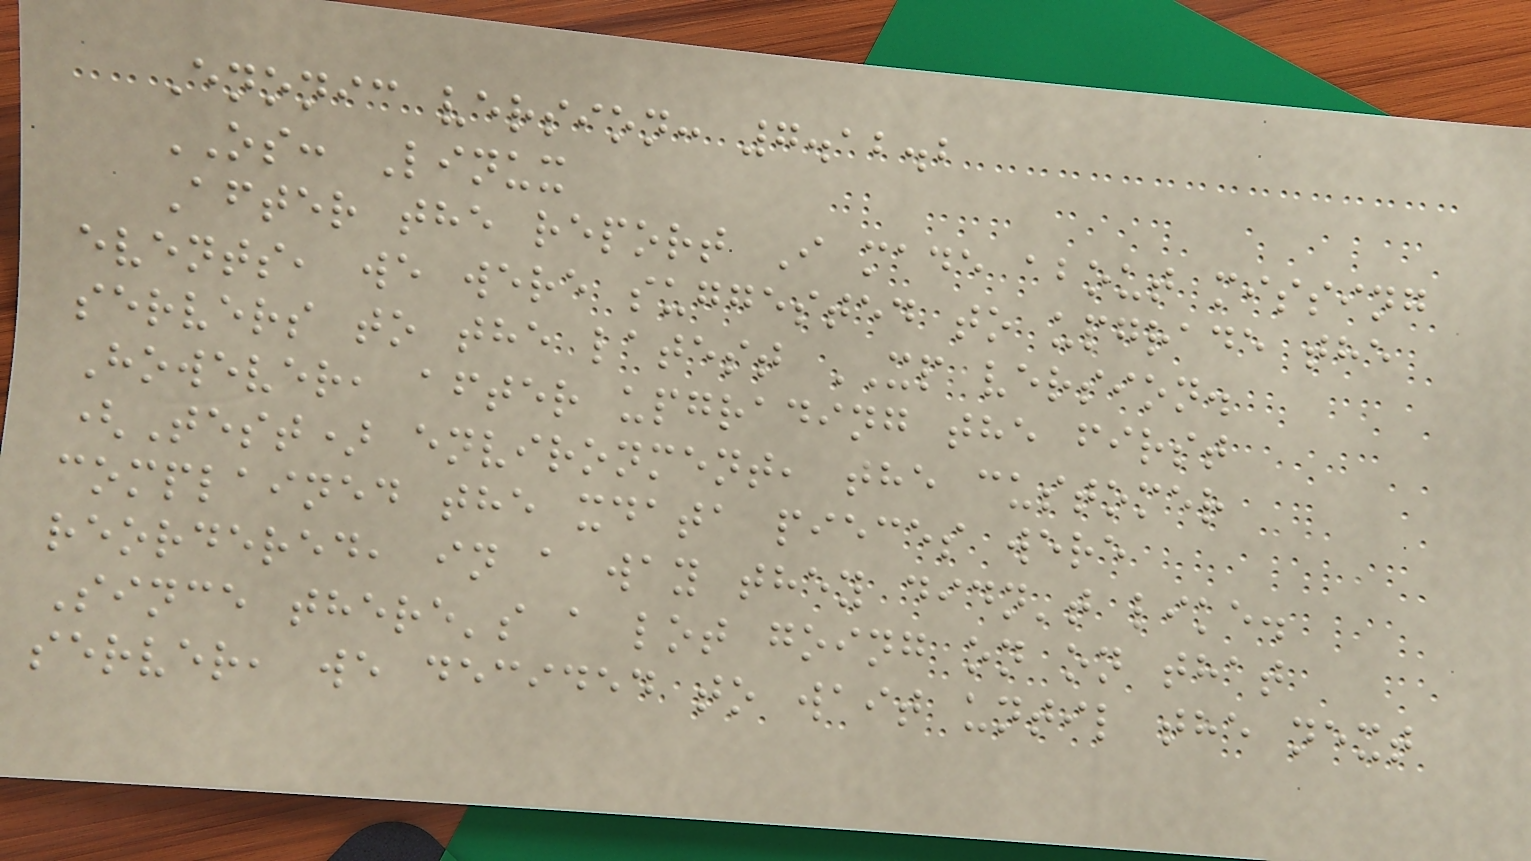Enonic version: 7.12.2
OS: Linux
After the report I made about missing
events, we were suggested to upgrade the
servers to the latest XP version.
However, after upgrading the first
(Test) environment, the customer
complained the xdata pieces were
reordered, in a way they didn't like.
Since there's a lot going on on that
server, we decided to wait until the next
